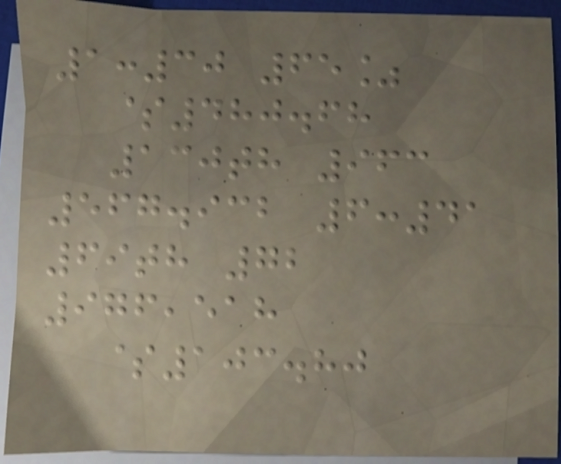1:30 65%
$480.68
130th 963
567.932 6:41
69th 72
976,518
$103.80
